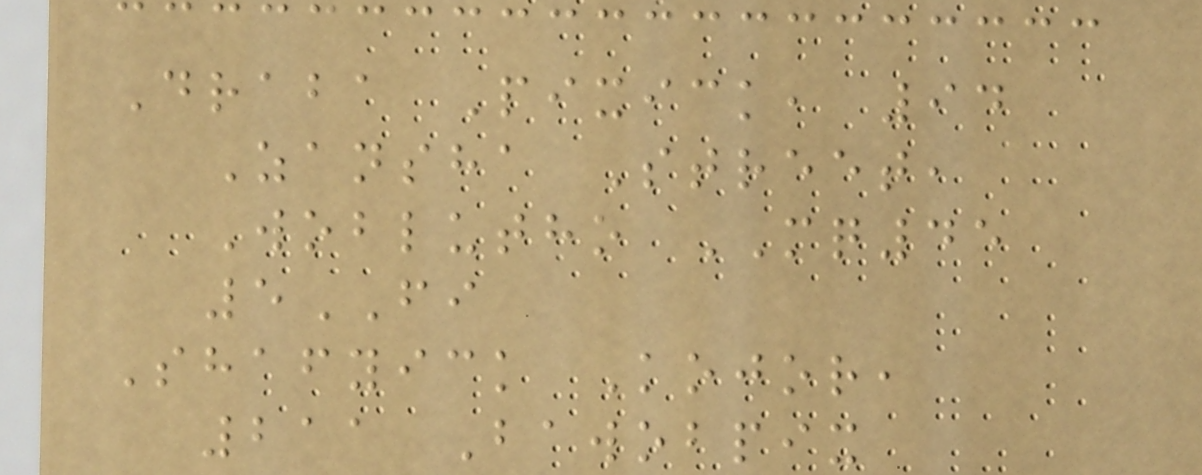Draba Pixick, 94
Zansha Street,
Woblutho MQ45
5FI
Shafyick Kojor,
211 Bawobpix
